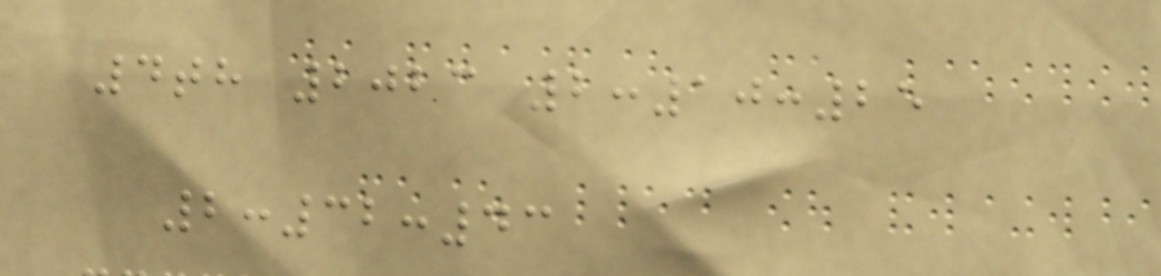4th 2023 2:10:25
2:32:43
